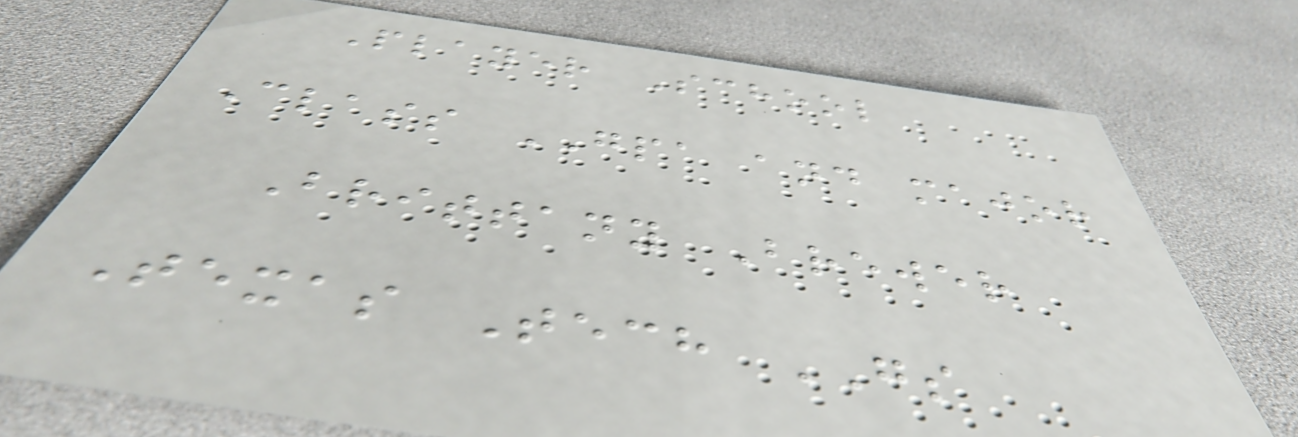Player School
Class GPA and major
Brittany Brewer
Texas Tech GS
